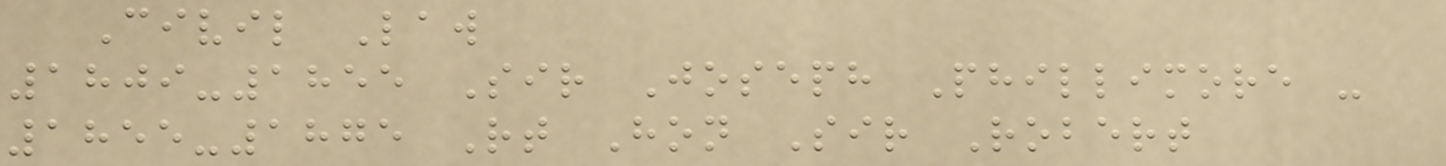Civil Law
1809-1855 Sir Joseph Phillimore -
1855-1875 Rt Hon Sir Robert
